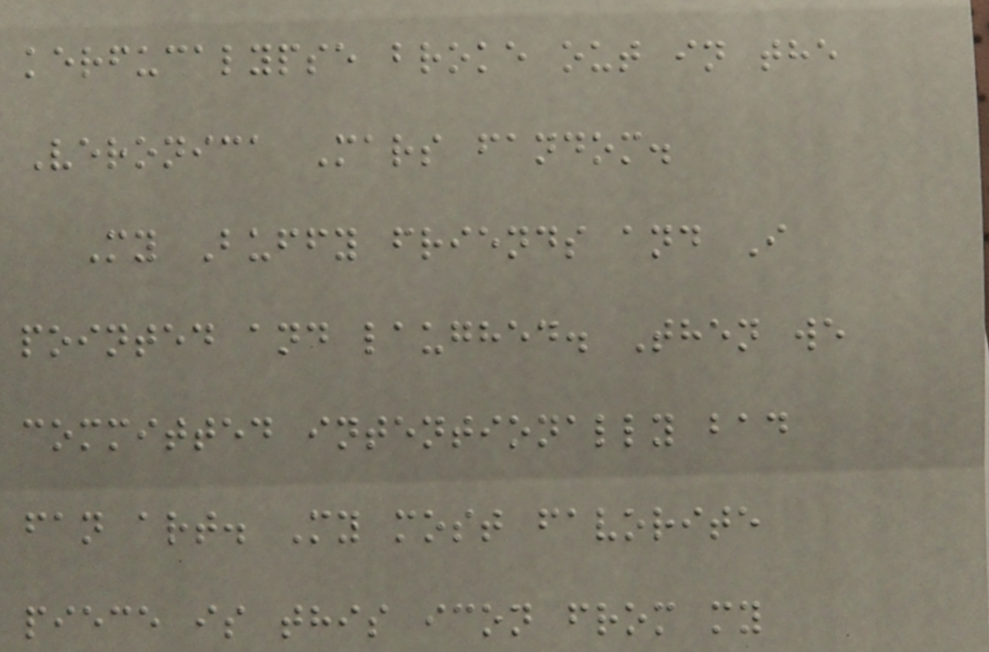kerfucalypse broke out in the
Veronica Mars fandom.
My Buffy friends and I
pointed and laughed. Then we
committed intentionally bad
fan art. My most favorite
piece is this icon from my
